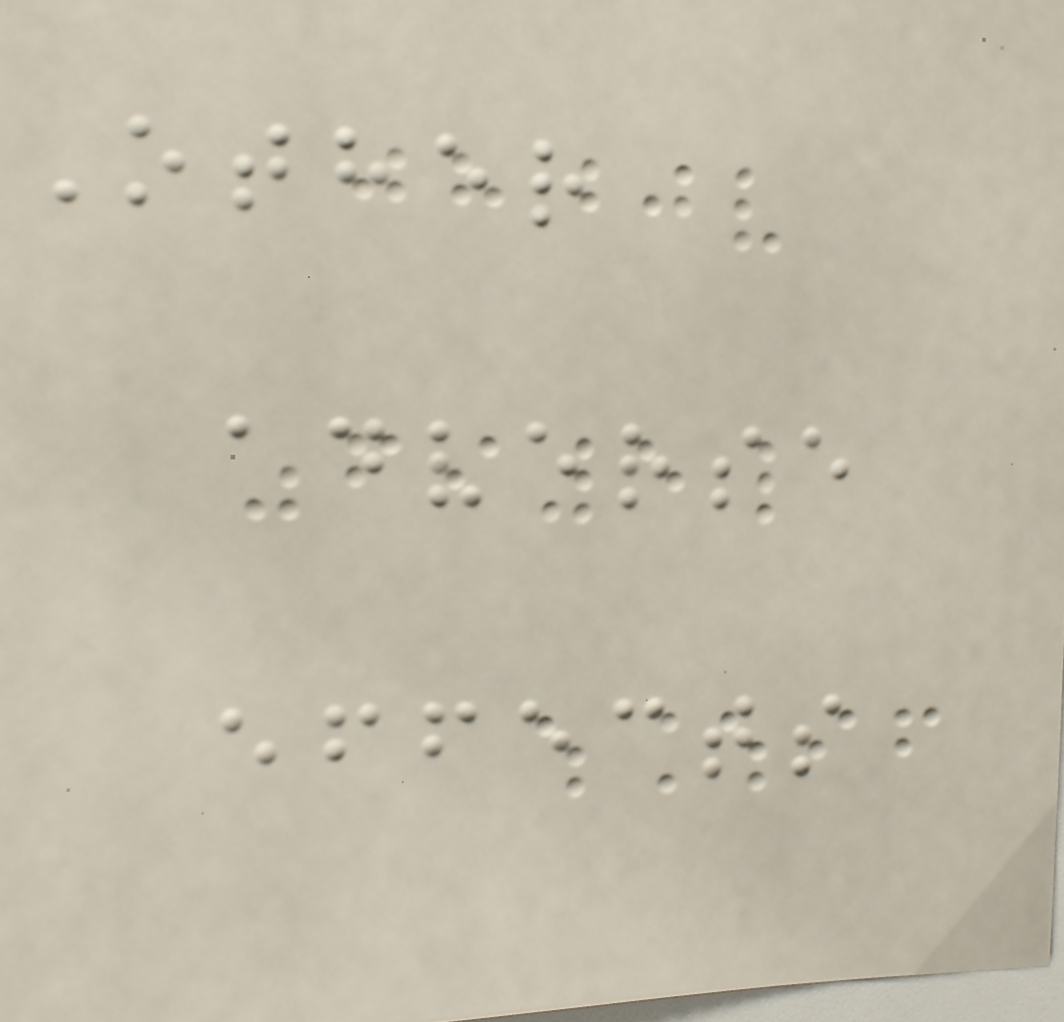Other
adverse
effects
